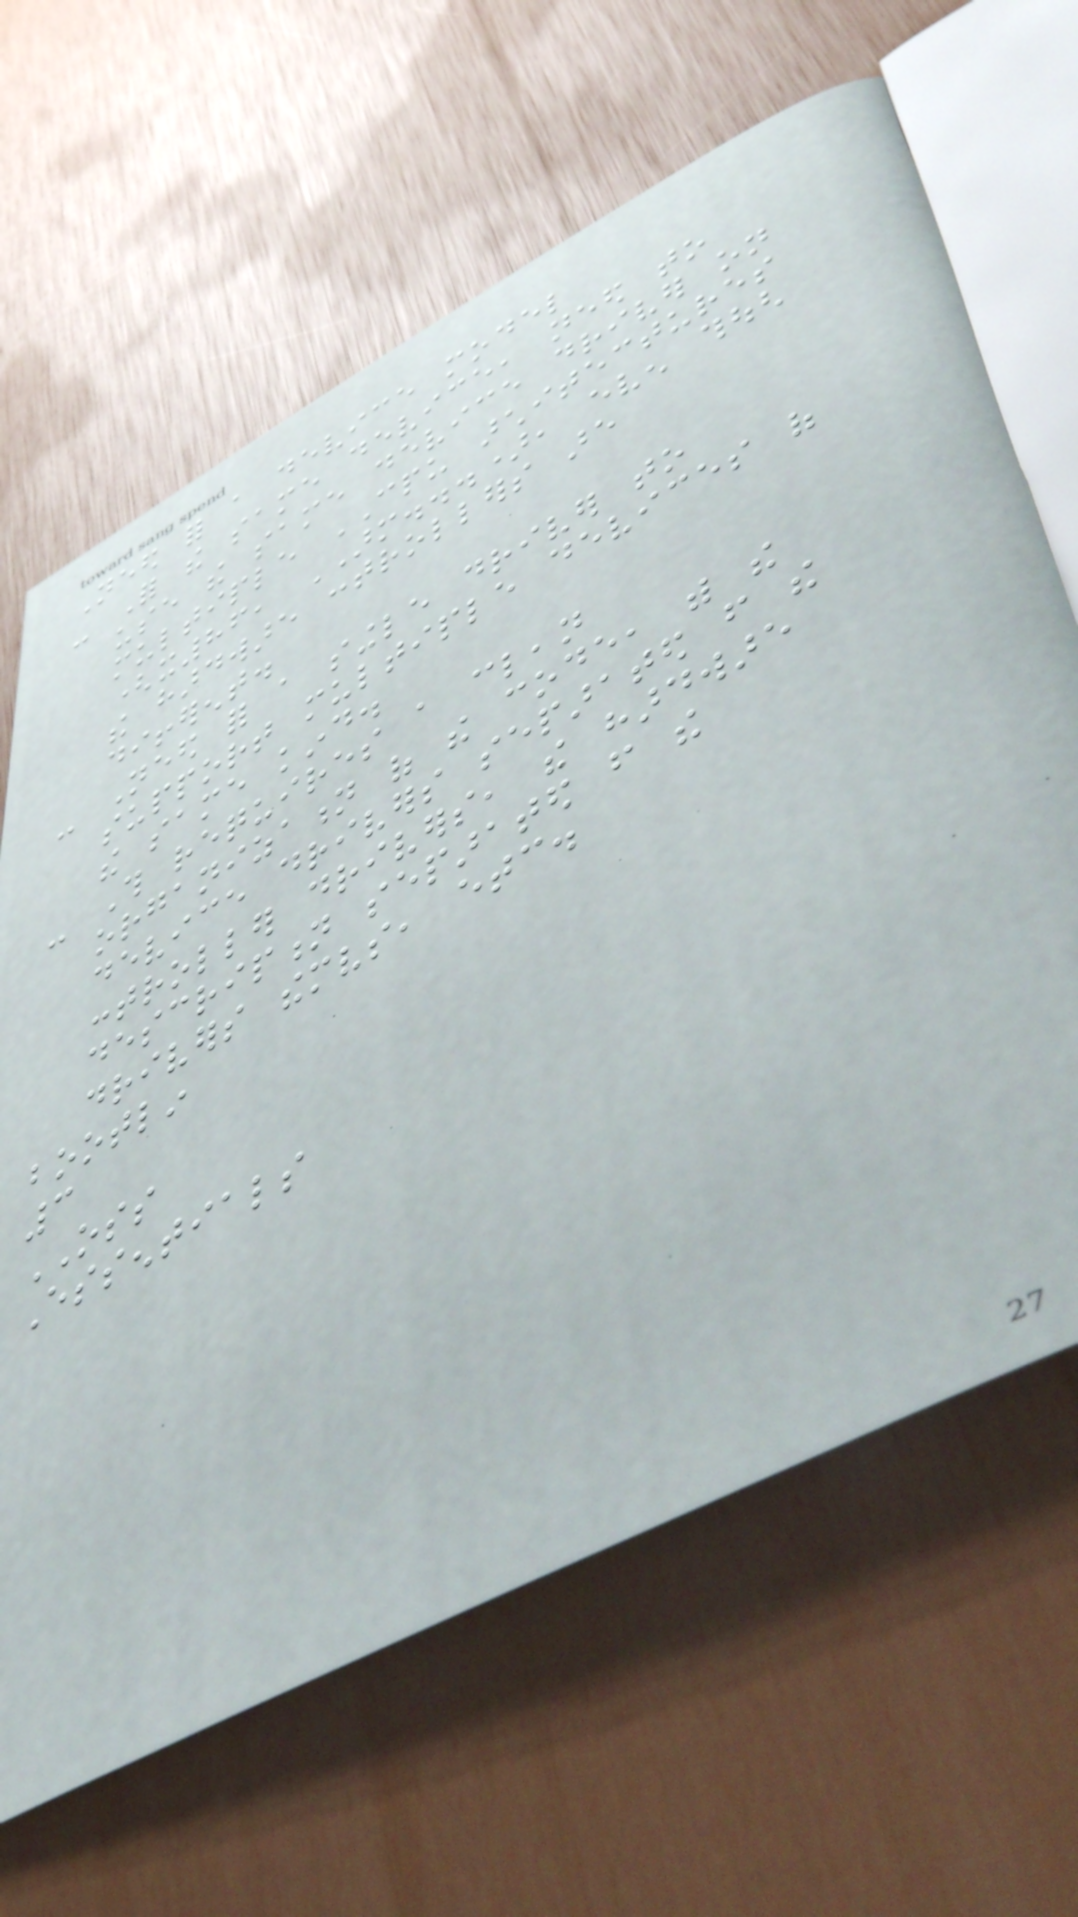Need for a device model
- For the same device, need to
use the same device driver on
multiple CPU architectures
(x86, ARM...), even though
the hardware controllers are
different.
- Need for a single driver to
support multiple devices of
the same kind.
- This requires a clean
organization of the code, with the
device drivers separated from the
controller drivers, the hardware
description separated from the
drivers themselves, etc.
bootlin
3
OSS
Essentials
